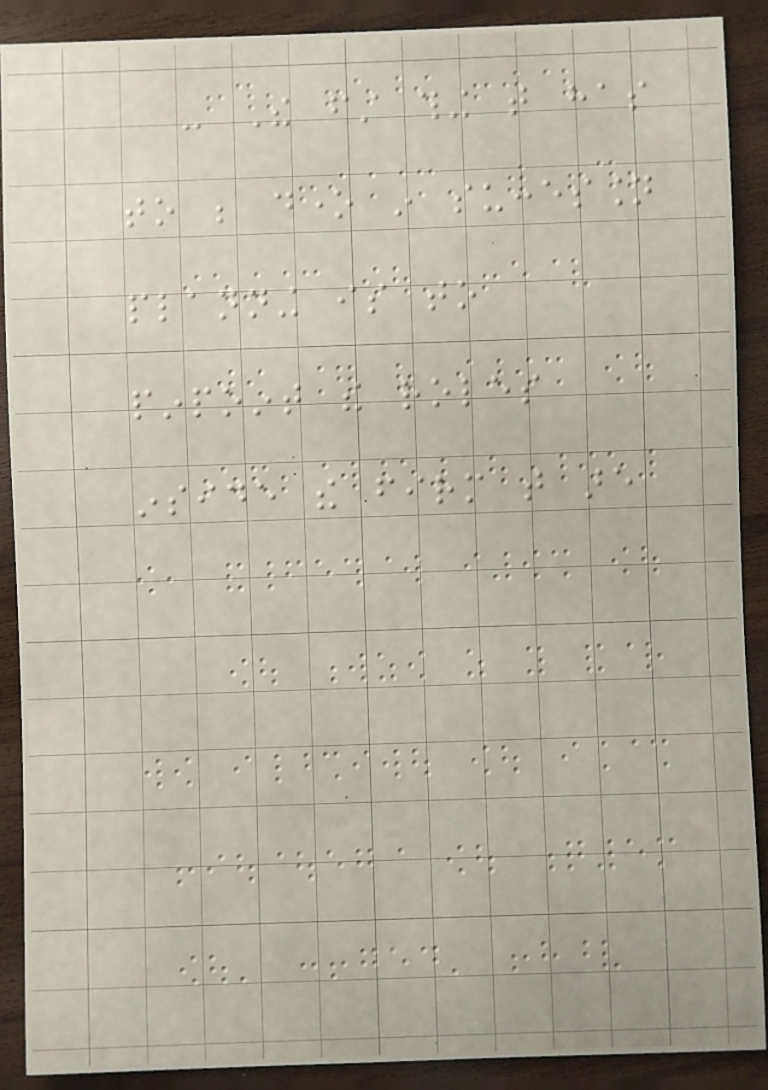- The first thing that has
to be done in succession
planning is to
pinpoint the roles
inside the firm that are
